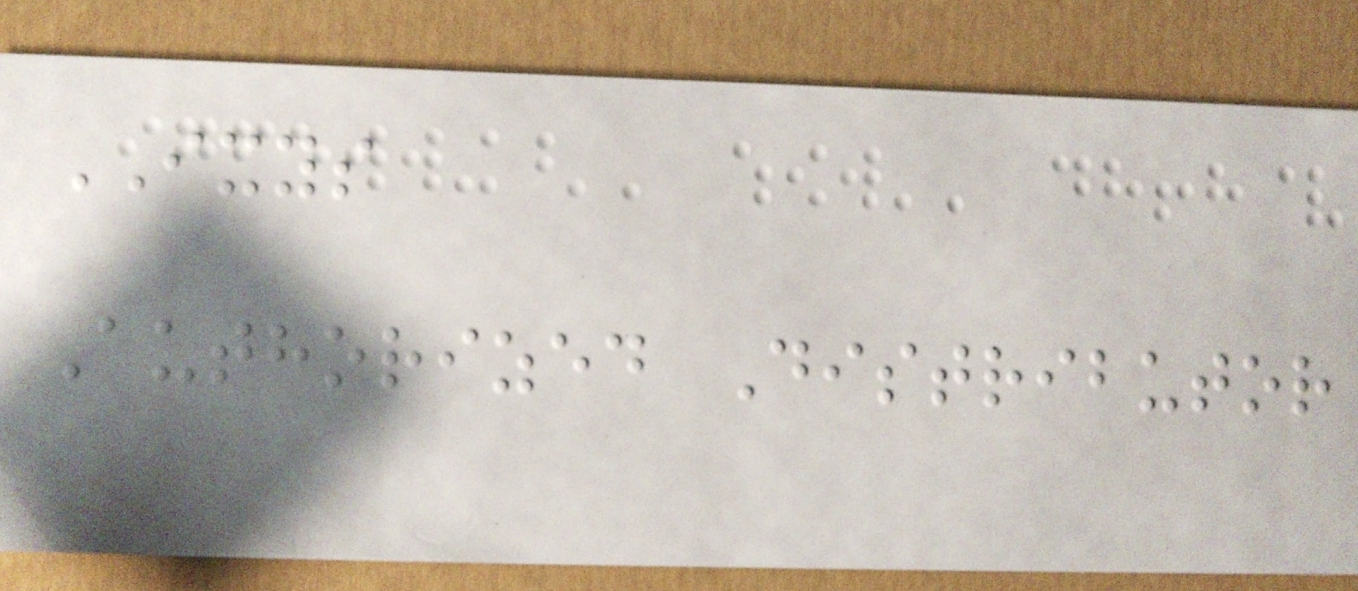IXYS
Authorized Distributor
